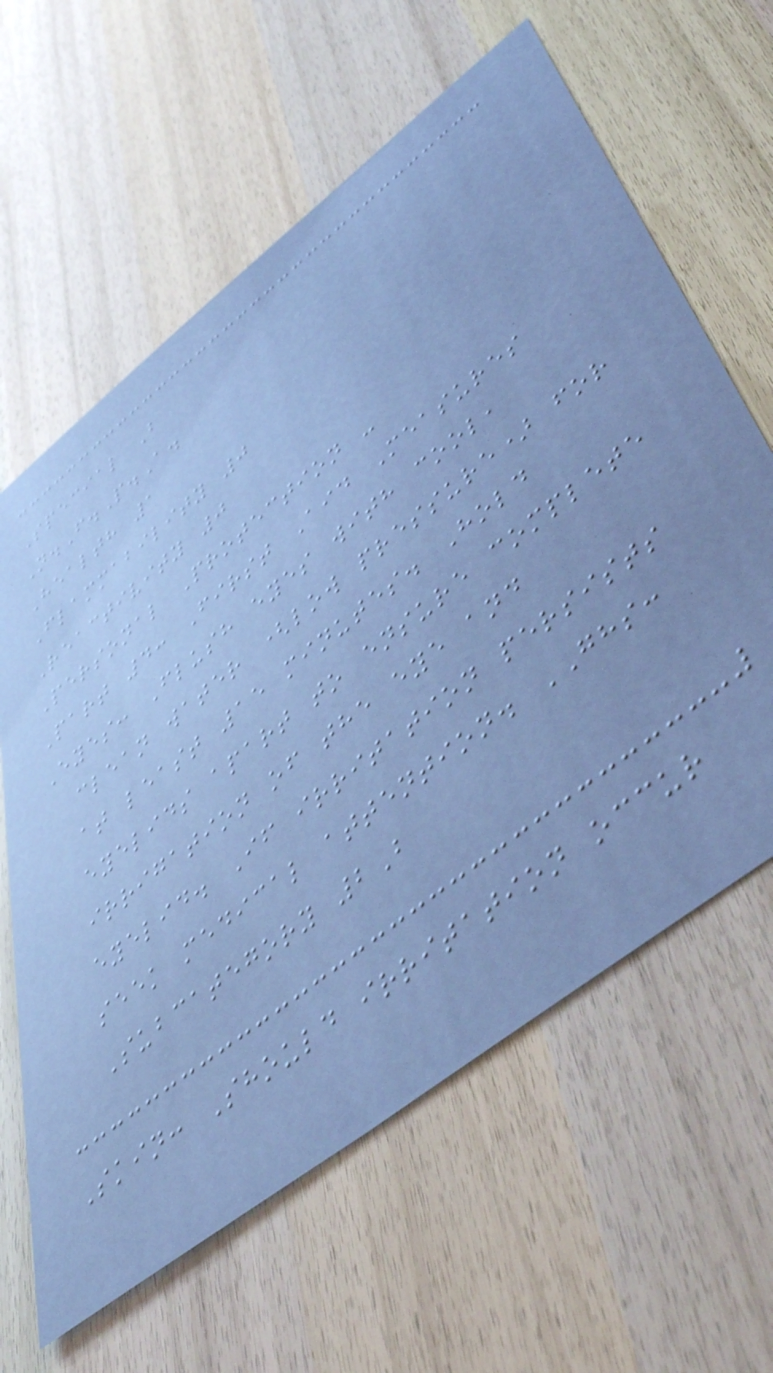Special B
N.F.P.A.
Health 1
Flammability 0
Reactivity 0
Personal Protection -
Part 4: First Aid Measures
Eyes: Flush eyes with cool,
clean water (low pressure) for
at least 15 minutes. Hold
eyelids apart to ensure complete
irrigation of the eye and
eyelid. If irritation persists
seek medical attention. GHS:
Subcategory 2B
Skin: Should irritation occur
